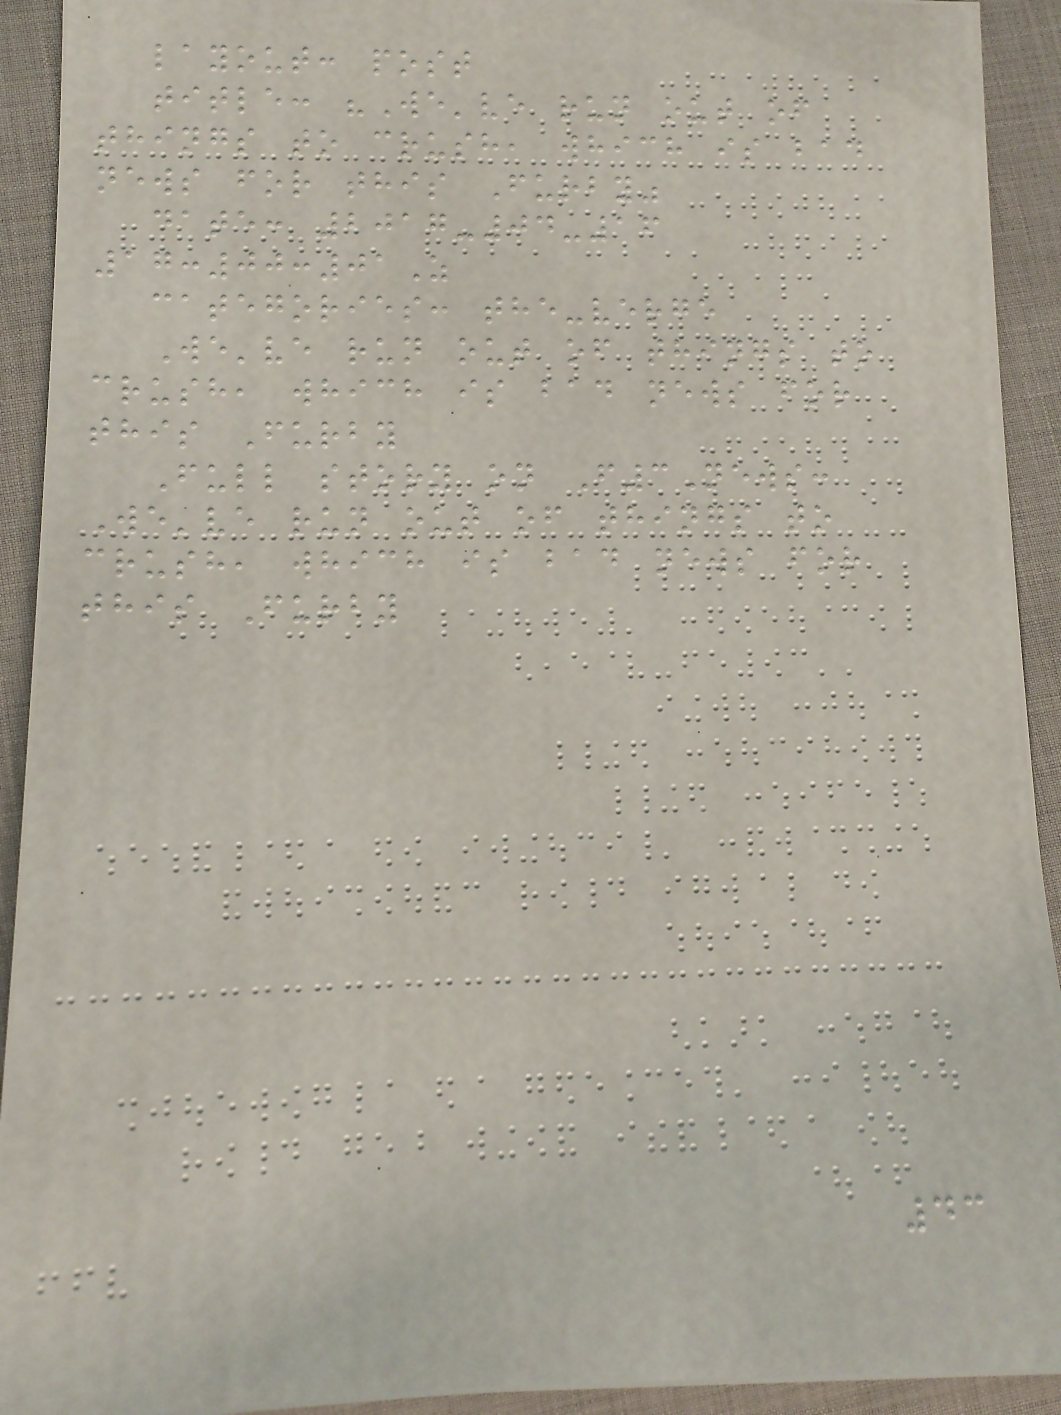layout: post
title: "We've run out of
things to crush, which is bad
news for this Furby"
date: 2017-04-16
17:00:01Z
categories: the-verge
We've run out of things to
crush, which is bad news for
this Furby
Full story on F3News:
We've run out of things to
crush, which is bad news for
this Furby
43
